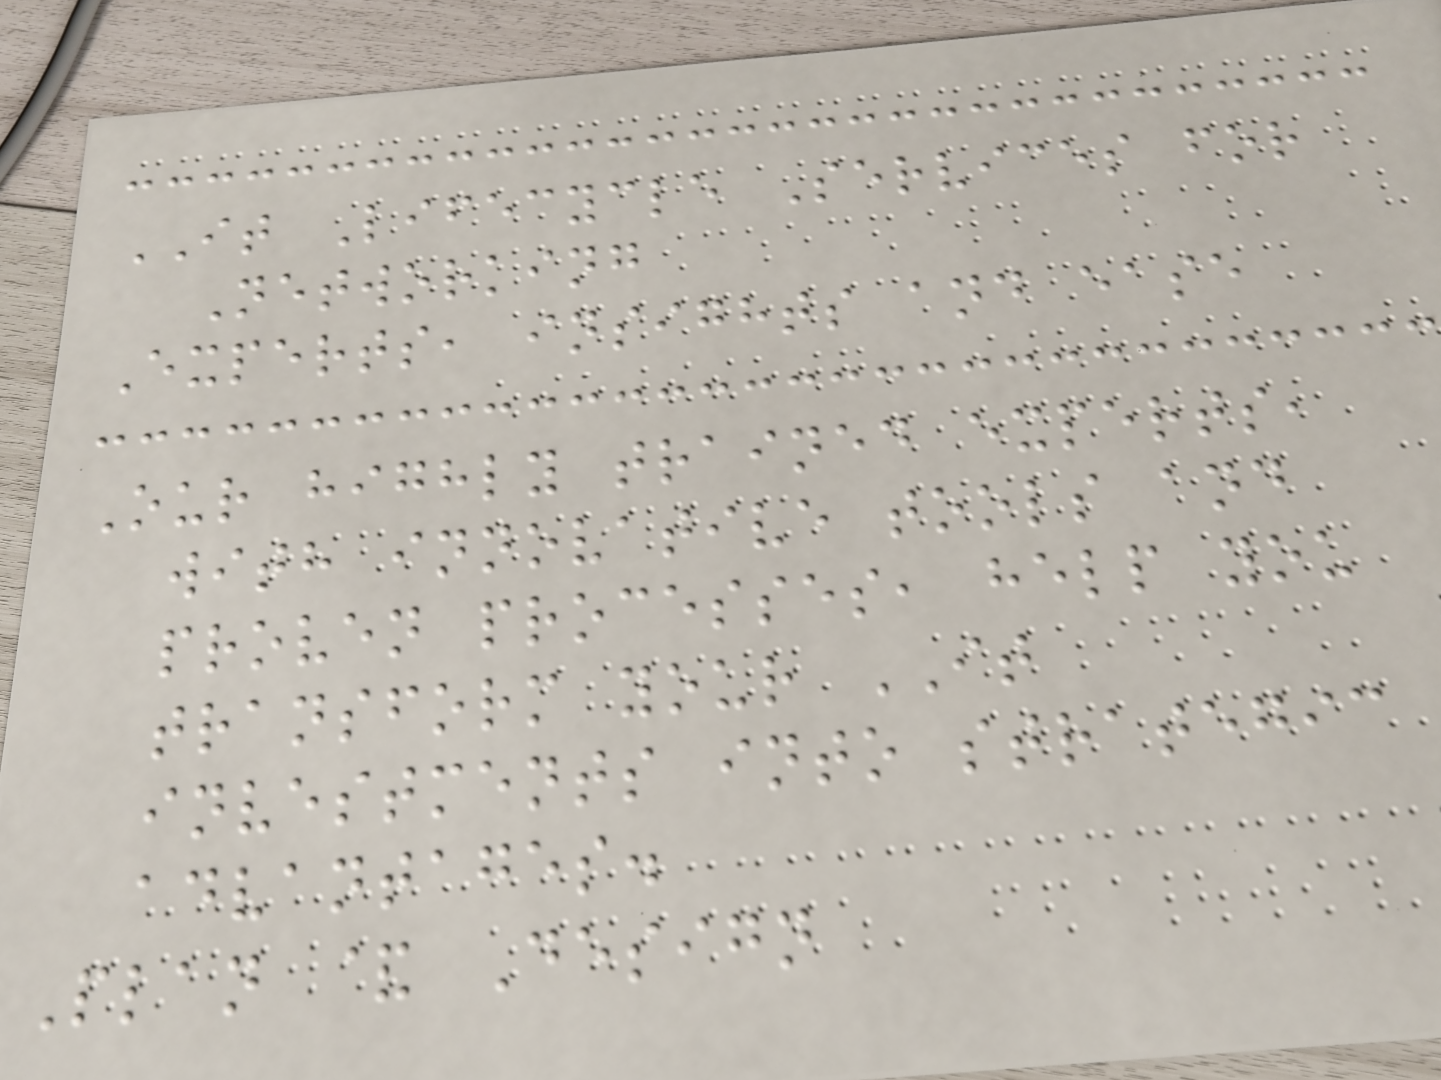IT Lifecycle Services for
Networking
Experts, insights and ease
Our highly trained experts,
with innovative tools and
proven processes, help you
transform your IT
investments into strategic
advantages.
Plan & Design
